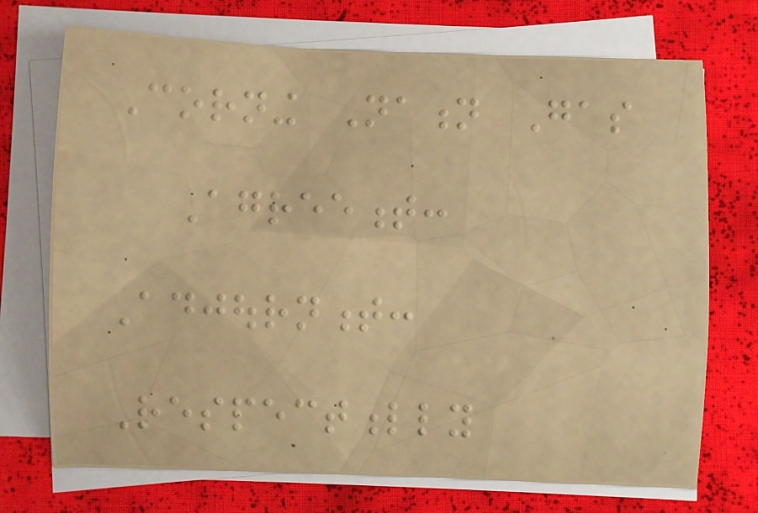Corning Nation Gas
Agreement:
Adjournment:
Respectfully
